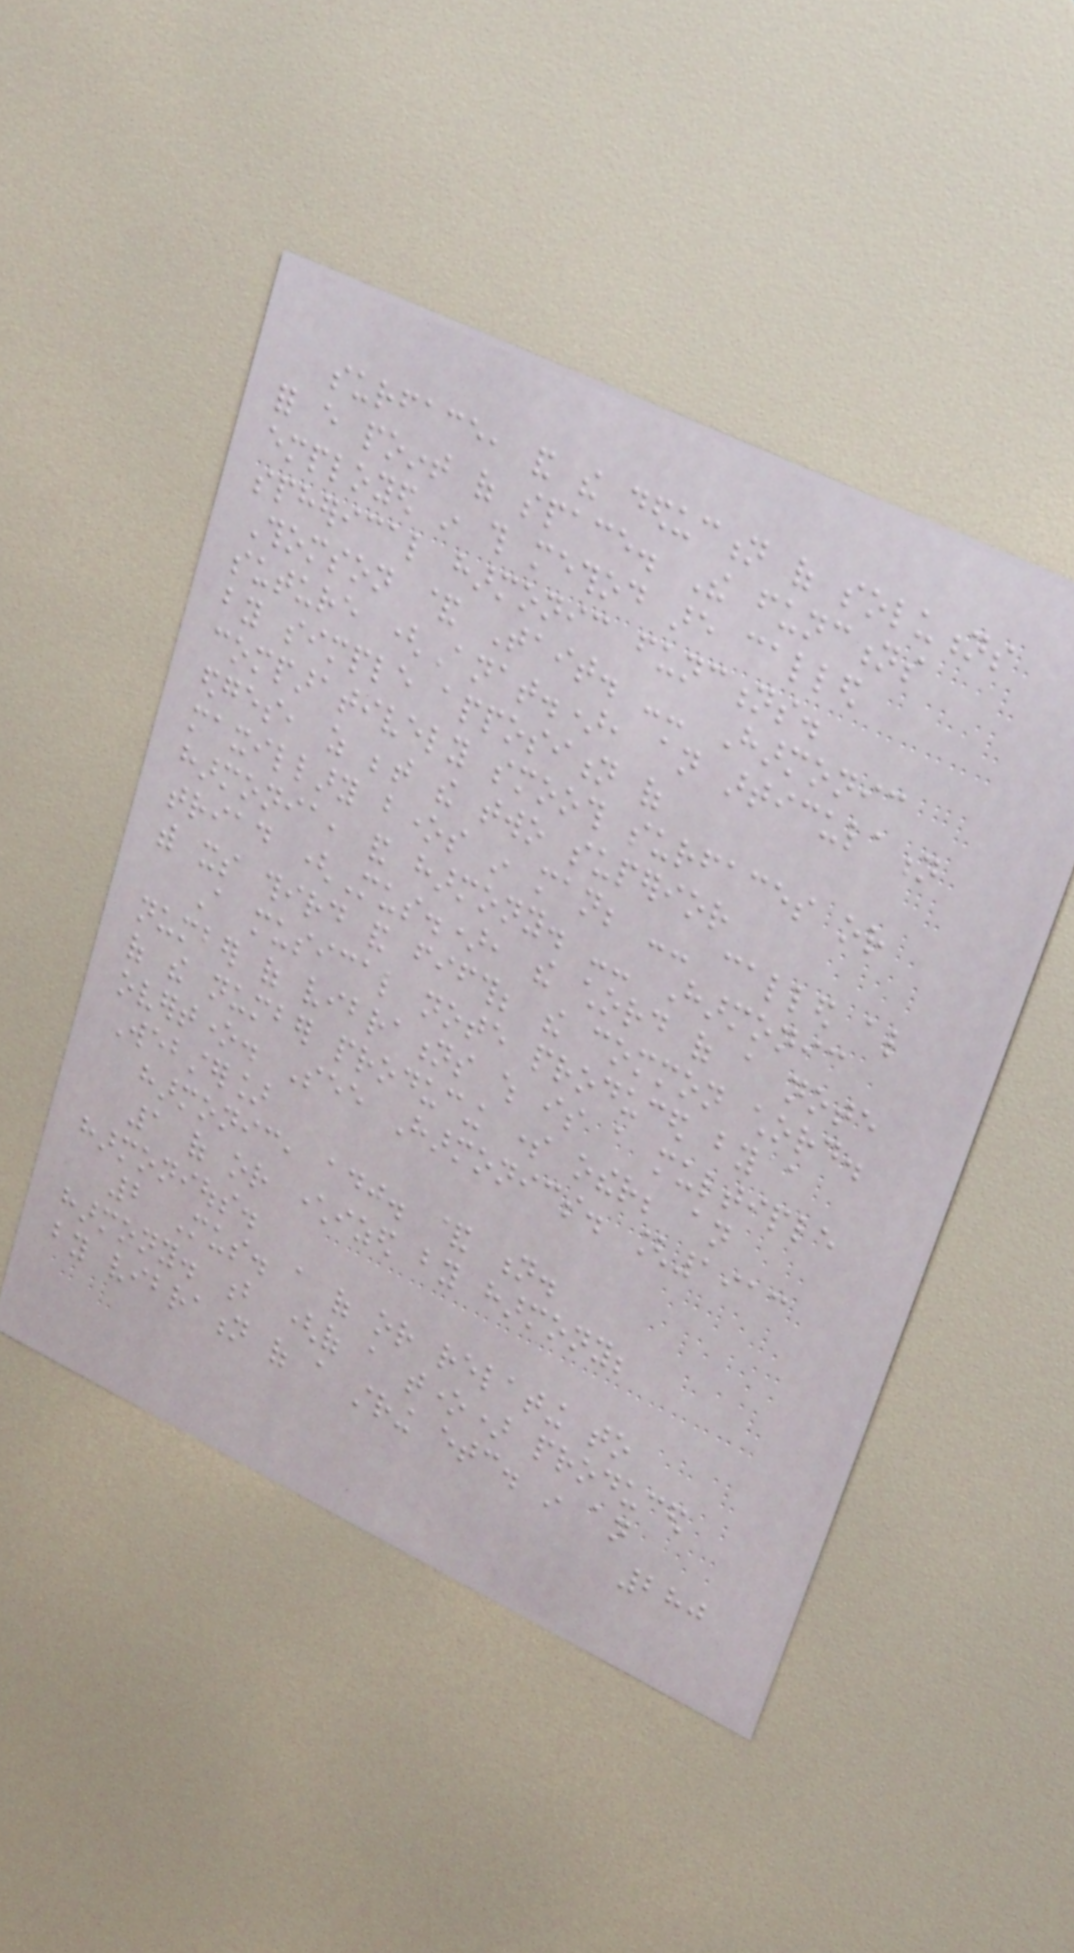surface, and the deduction of solutions
for every point of space. The functions
employed in this method are called
spherical harmonic functions.
Thomson & Tait. -- Harmonic
suture (Anat.), an articulation
by simple apposition of
comparatively smooth surfaces or
edges, as between the two superior
maxillary bones in man; -- called also
harmonia, and harmony. -- Harmonic
triad (Mus.), the chord of a note
with its third and fifth; the common chord.
A musical note produced by a
number of vibrations which is a multiple
of the number producing some other; an
overtone. See Harmonics. [1913
Webster]
harmonic, adj. & n.
1 of or characterized by harmony;
harmonious.
2 Mus. a of or relating to
harmony. b (of a tone) produced
by vibration of a string etc. in an
280
